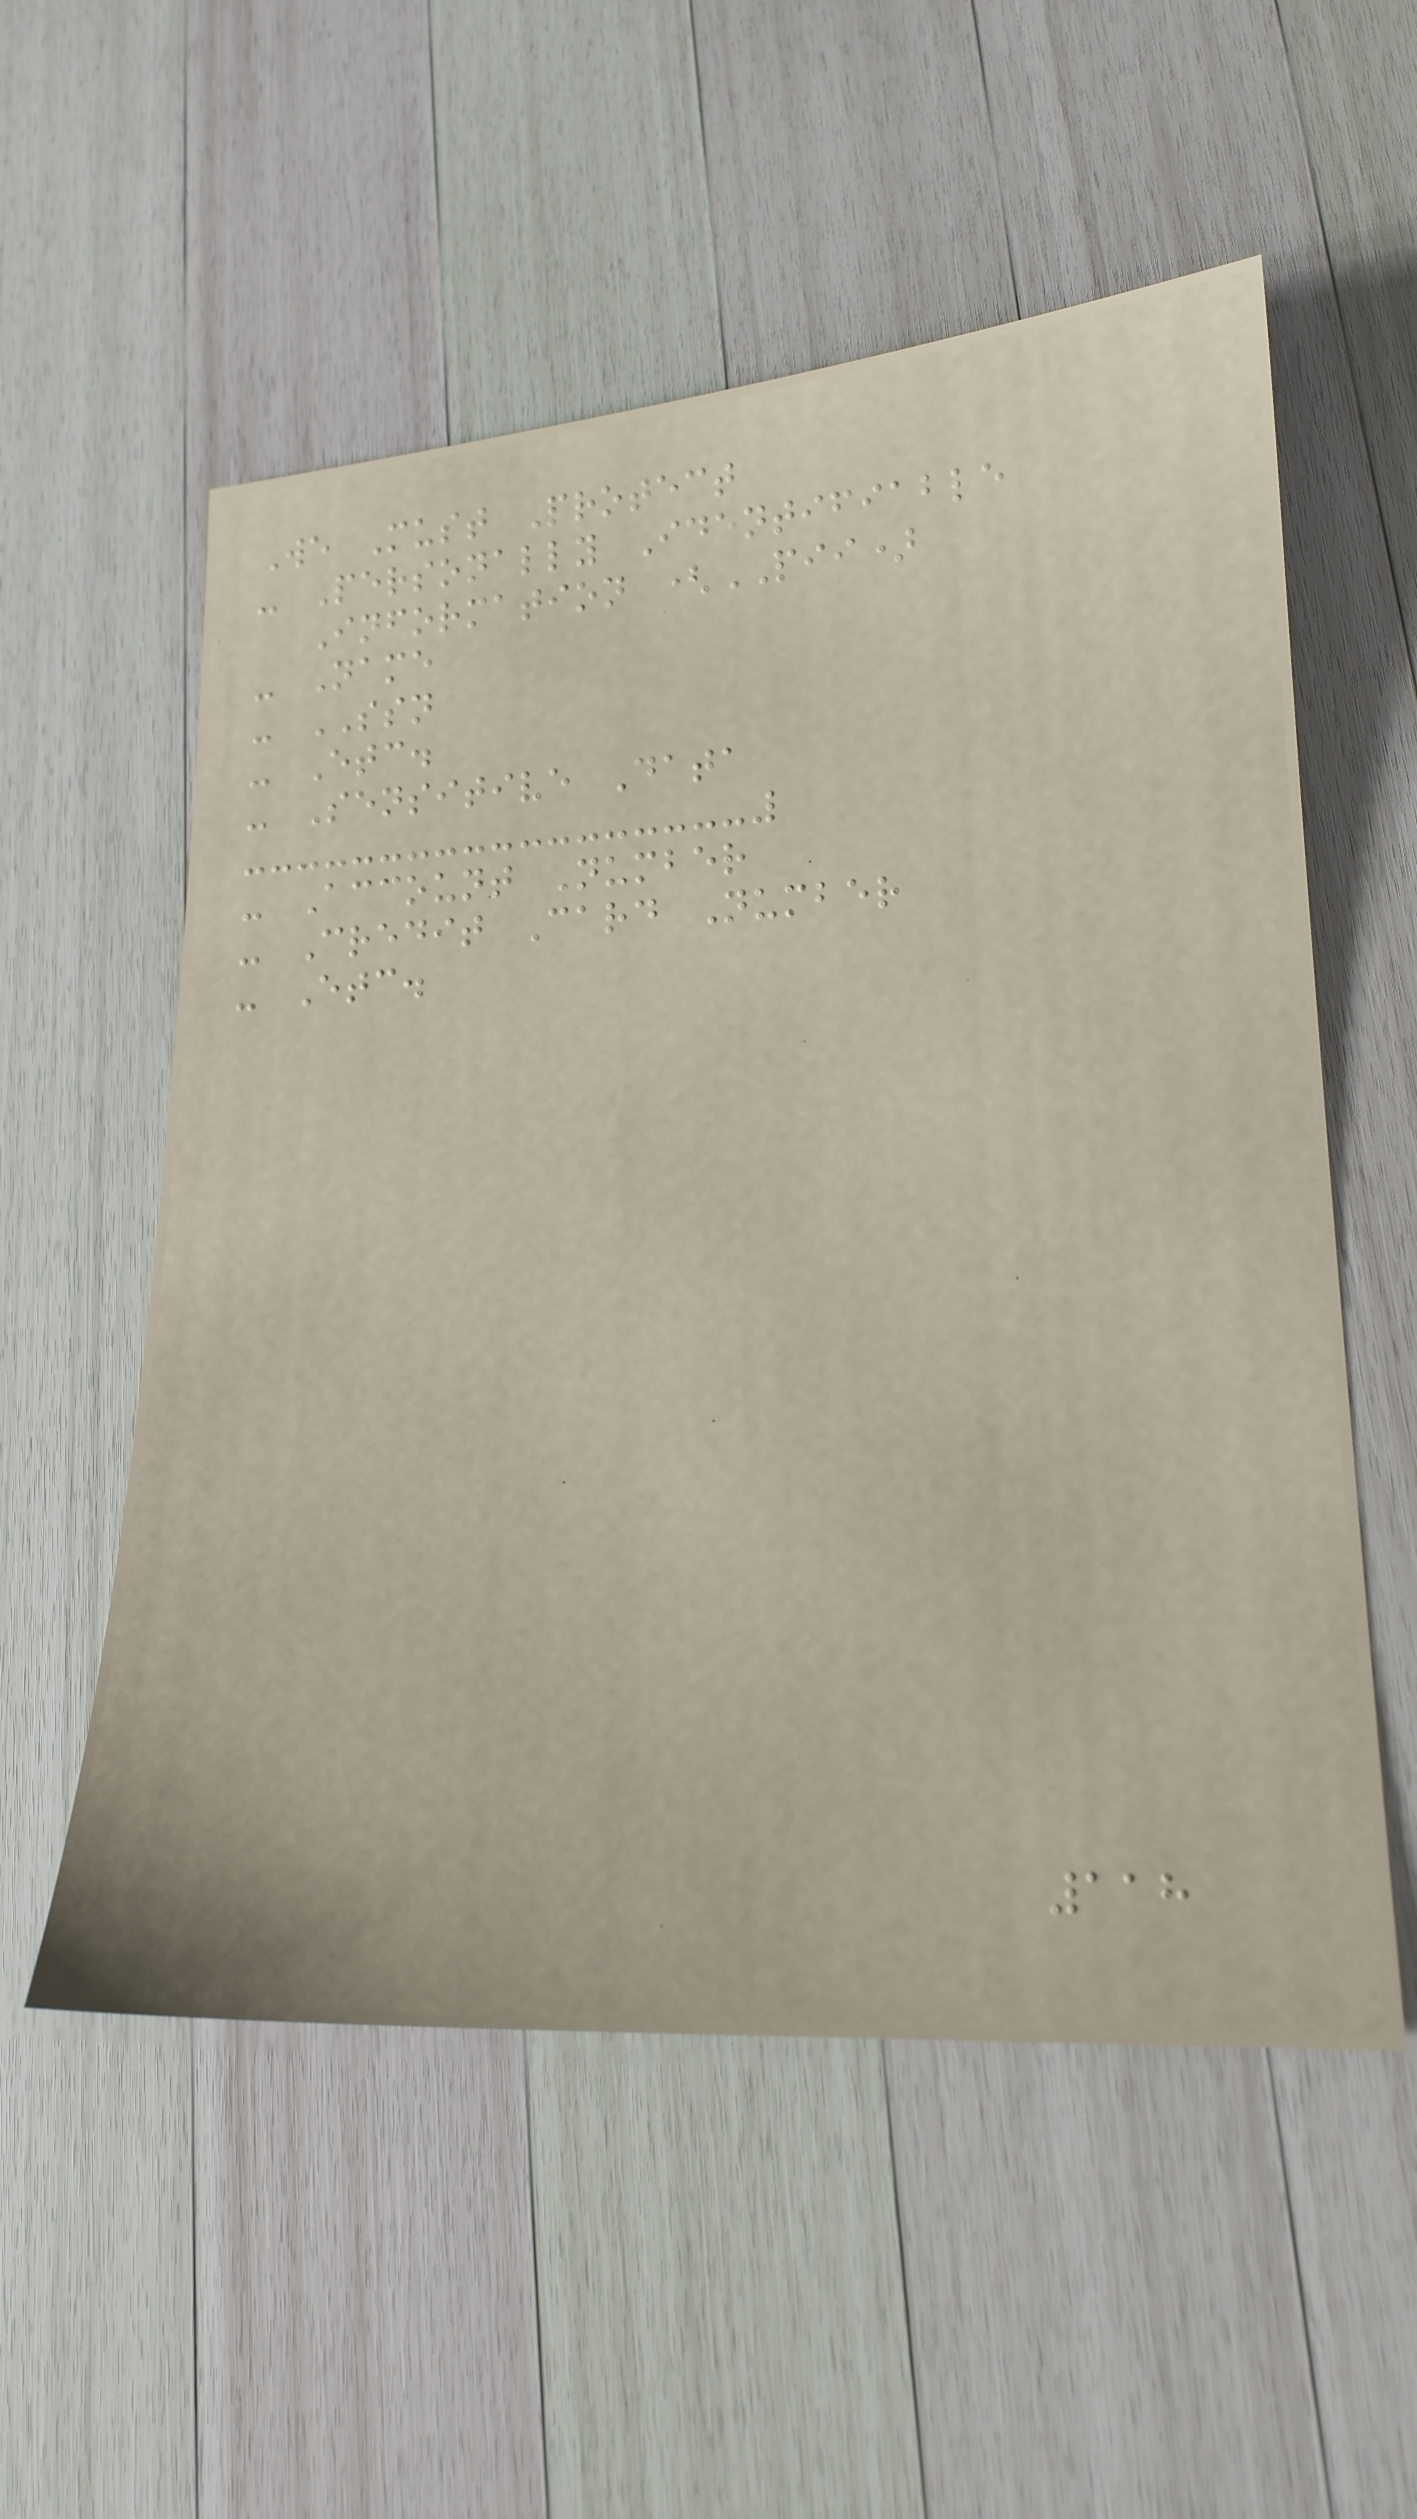We Must Protect
- Personally Identifiable
Information (PII)
- Name
- SSN
- Etc.
- Sensitive Data
- Account Number
- Credit Card Number
- Etc.
118
